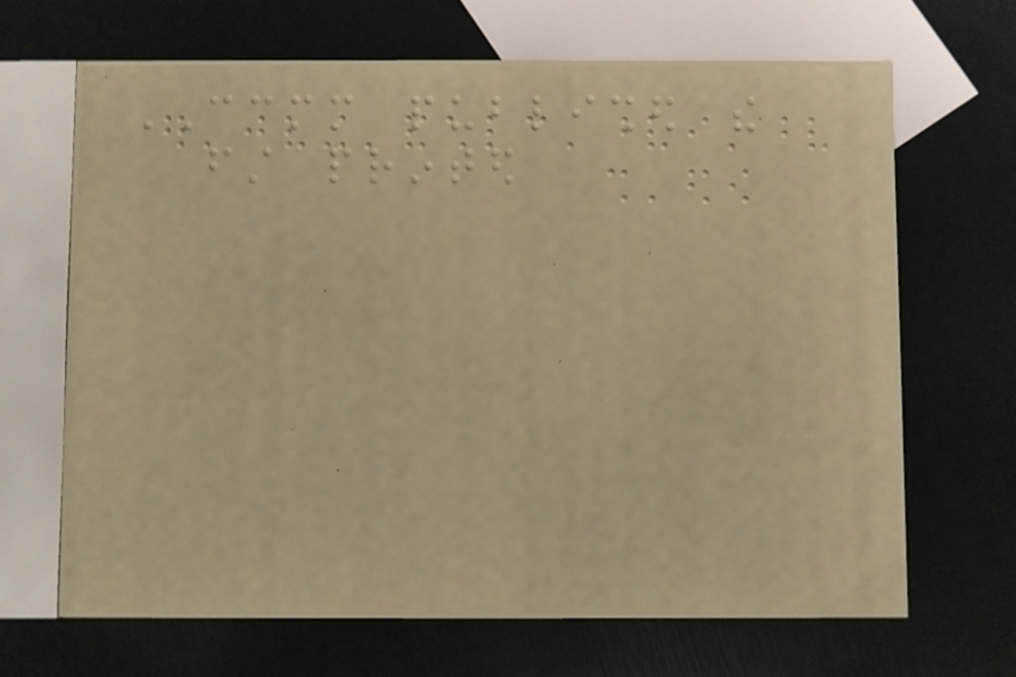CCMM published the
first printed
